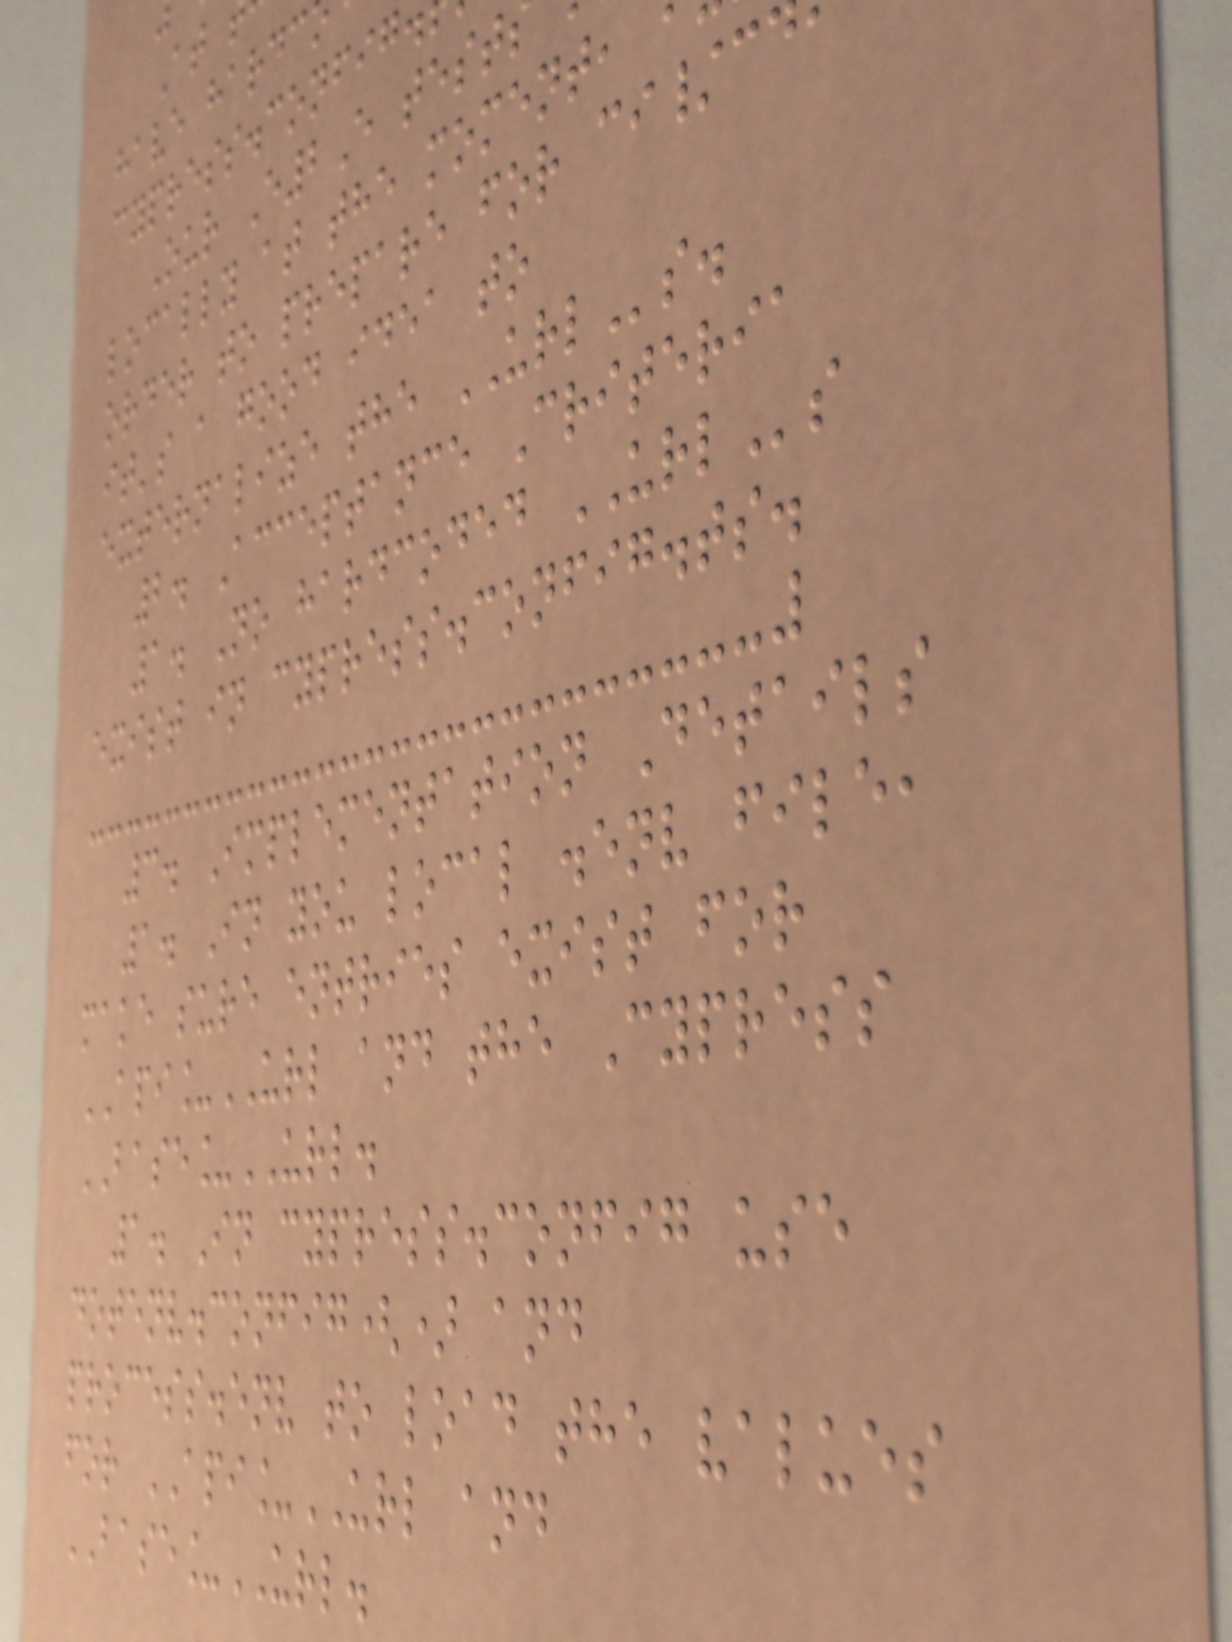have hardc
cypress.config
Our E2E test
locally at the moment,
order to prepare for ci/c
it's a good idea to
externalize the URLs.
2. Acceptance Criteria
1. No hardcoded URLs
exist in cypress.config.ts.
3. Implementation Details
1. In you local .env file,
make sure entries exist for
API_URL and the Cypress
BASE_URL.
1. In cypress.config use
dotenv.config() and
process.env to load the values
for API_URL and
BASE_URL.
